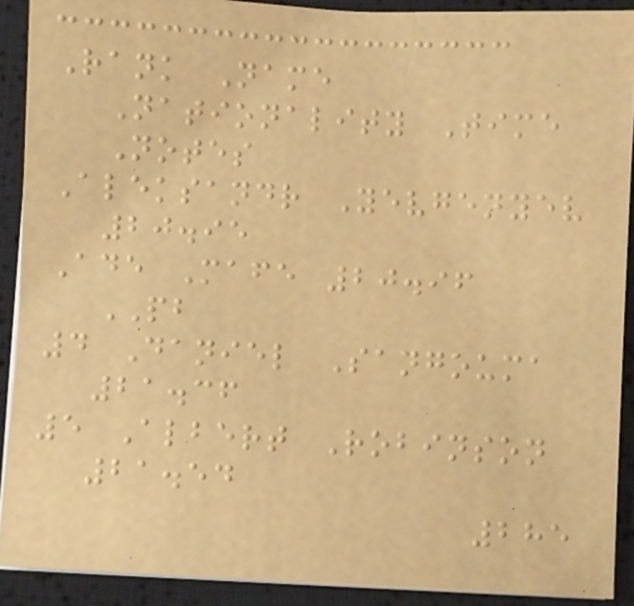Rank Name
Nationality Time
Notes
Aleksandr Yevgenyev
20.95
Ade Mafe 20.96
PB
4 Daniel Sangouma
21.36
5 Albert Robinson
21.54
285
